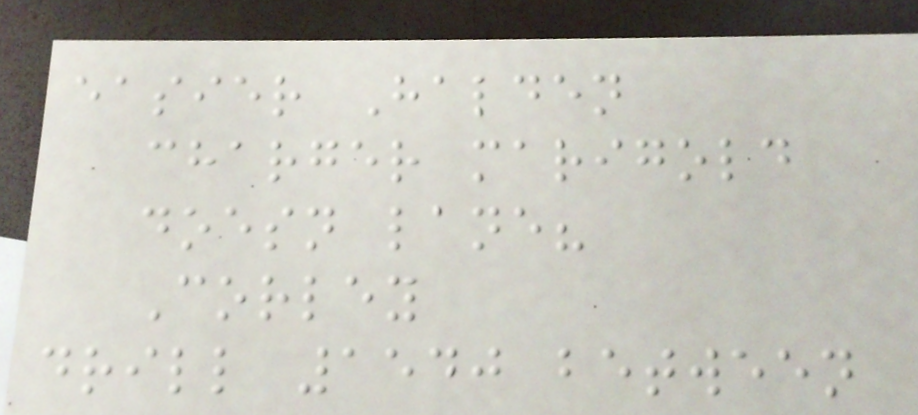easier Halden
charger marigold
doesn lane?
Corley
drill 1540 between
